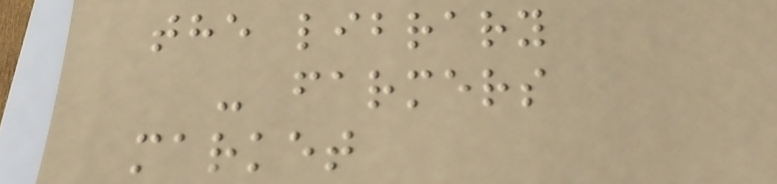the library
- farmers
market
